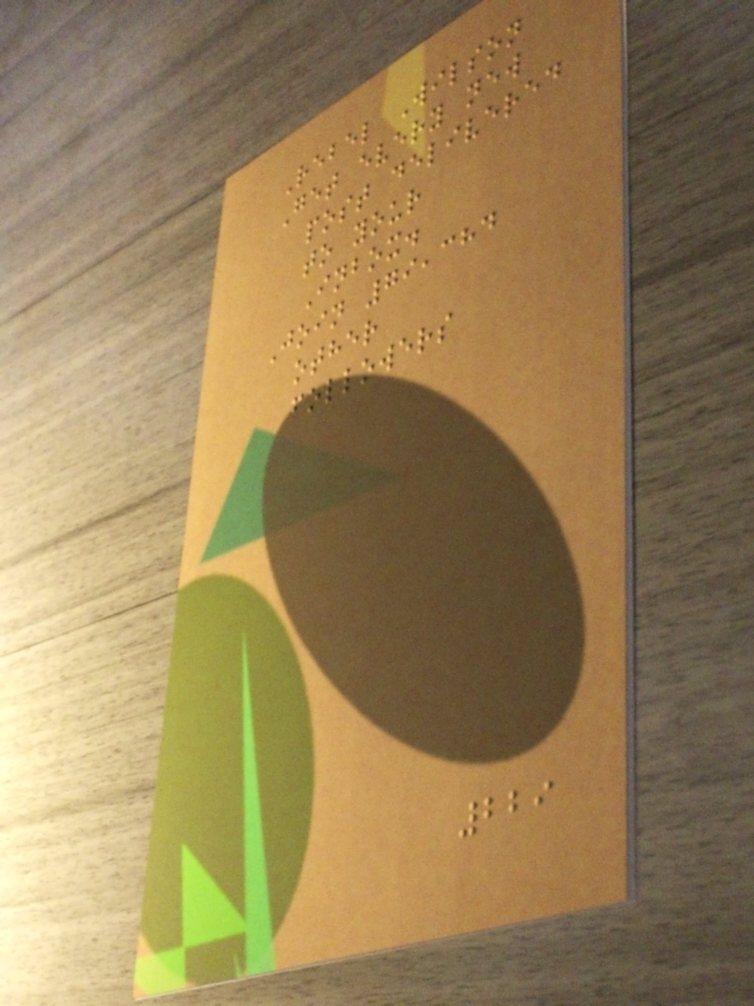Rebel Wilson
Get every new
post delivered
to your
Inbox.
Join 79,384
other
followers
229
